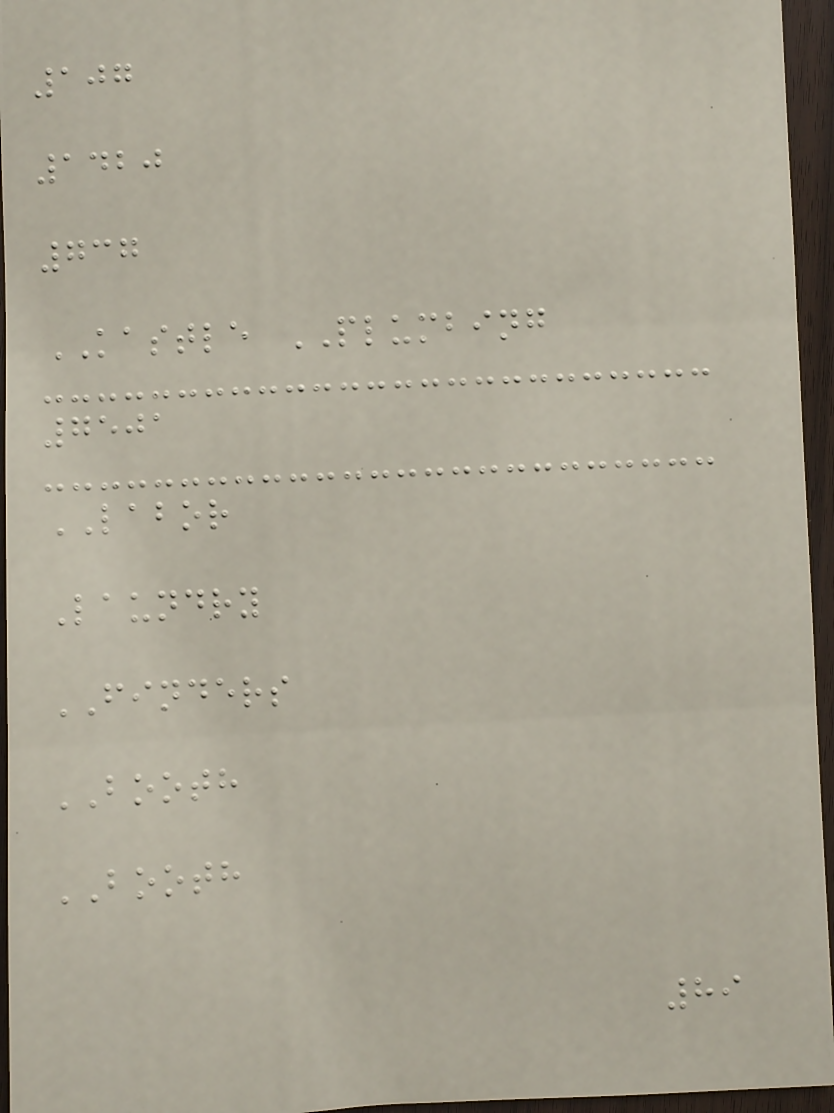107
1420
737
KASTLE PLUMBING
7501
LABOR
Laundry
FINDERS
BOOTH
BOOTH
89
